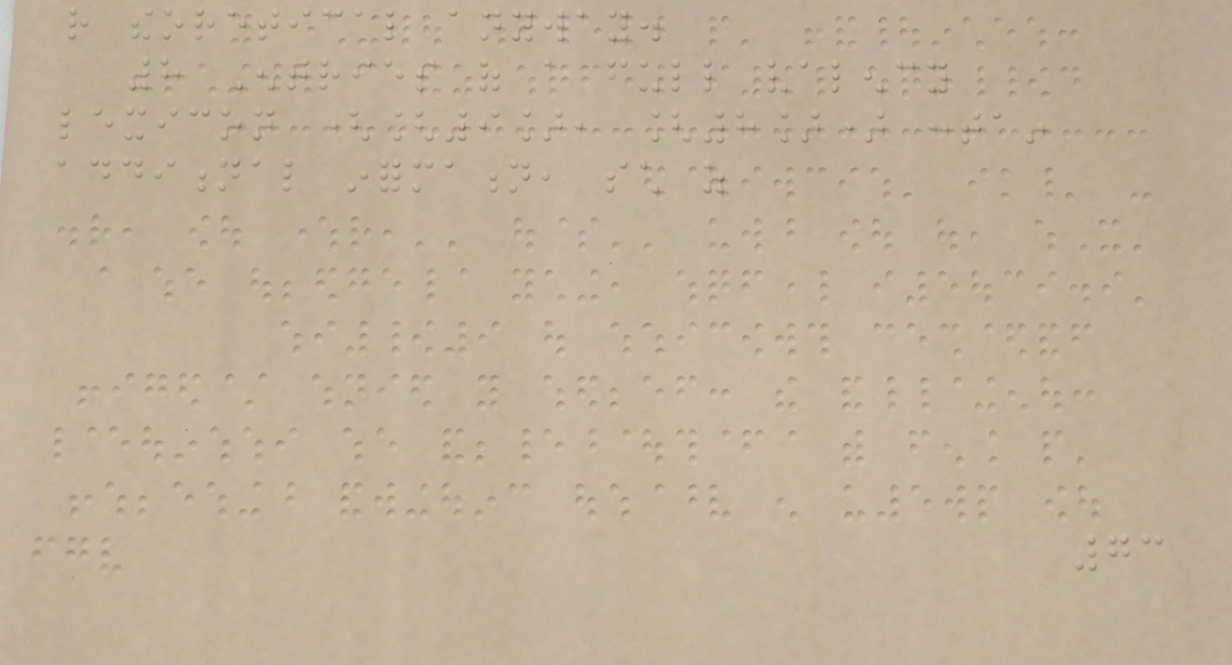rather theoretical anyway.
8 Entries of a full valency
lexicon ([9], [8]) contain
additional information, such as
73
